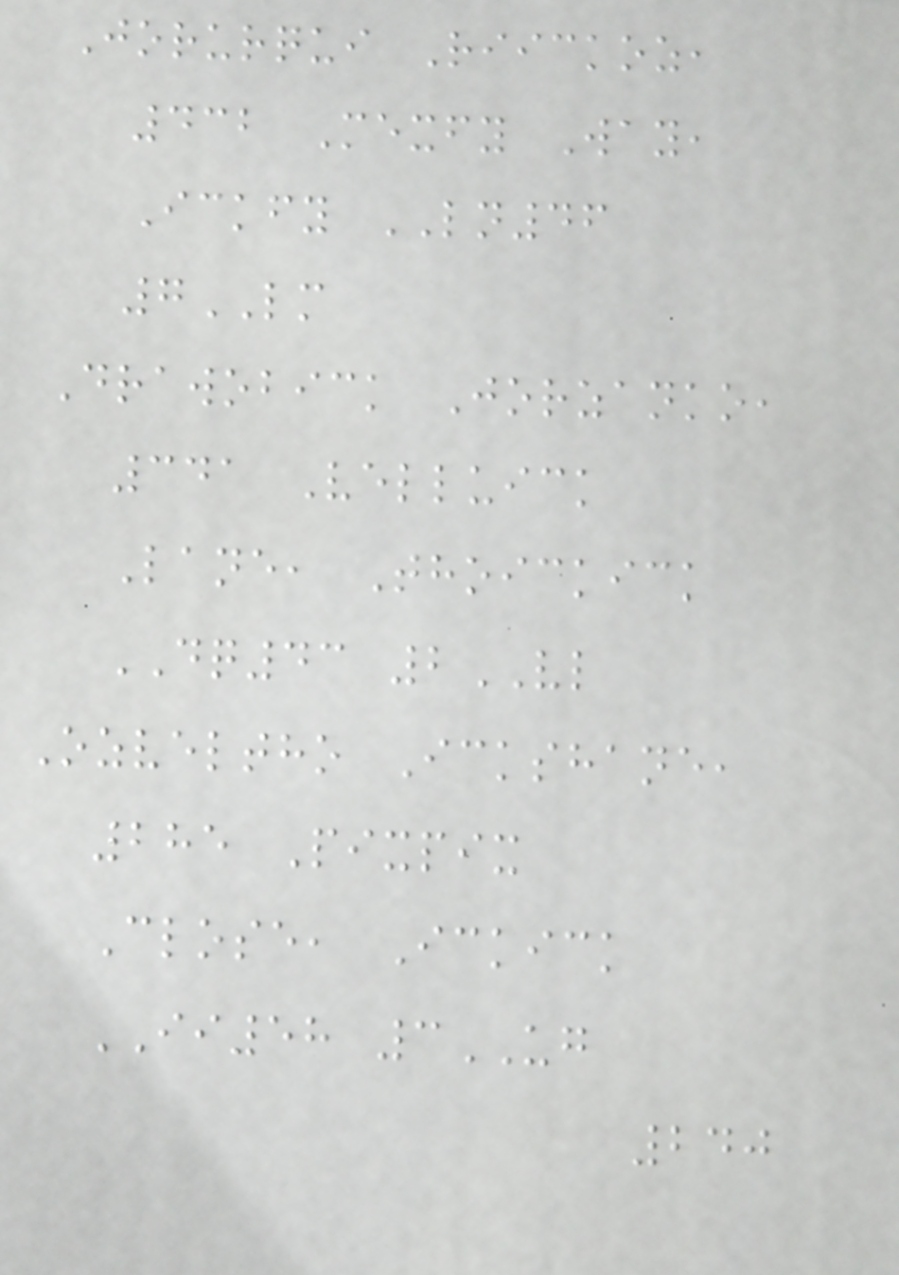Jorurqui Riickoz,
432 Mexfy Way,
Ickfy LN46
7LM
Drawobick Jorzanko,
341 Velluick
Lane, Thoickick
DQ43 2VL
Ozveltho Ickshane,
285 Pixpix
Close, Ickick
II58 3UG
240
